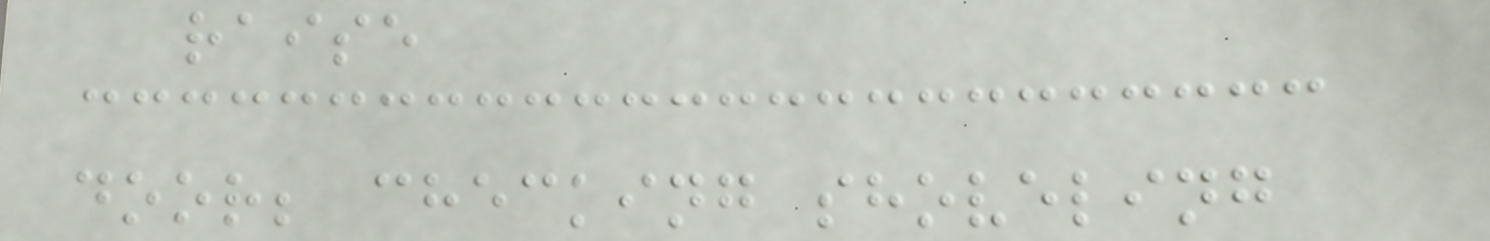raise
door; checking shoveling
